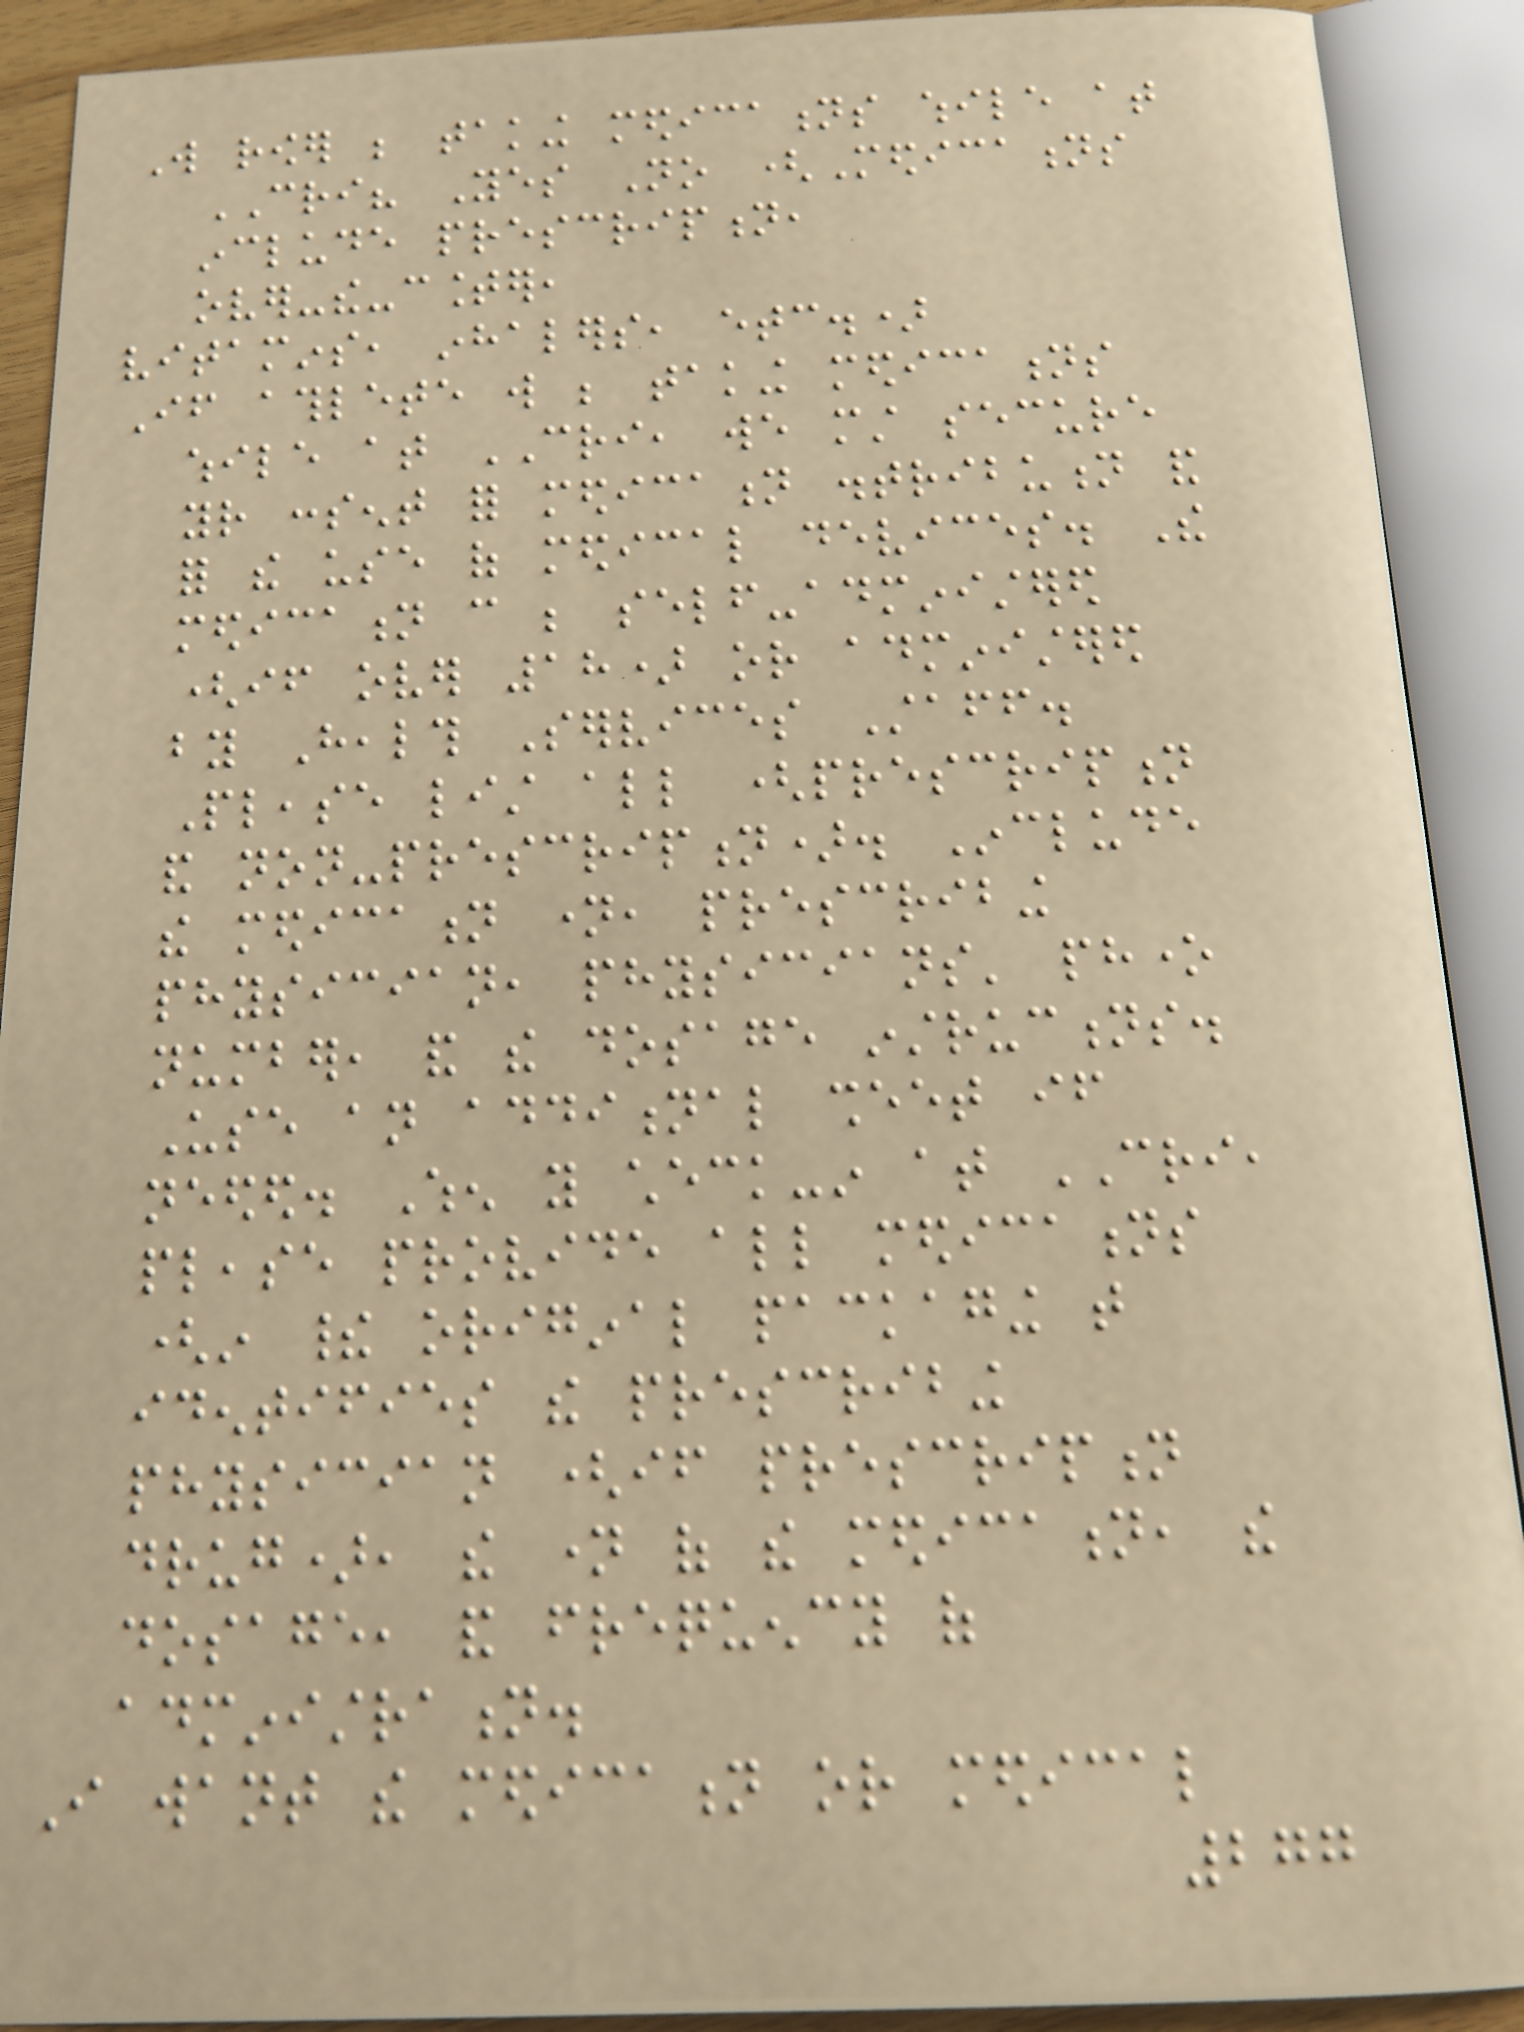Will rower be taking medications while at
CRI? Yes No (Medications
include prescription,
over-the-counter,
vitamins, inhalers, etc.)
If athlete will be taking medications
while at CRI, we must secure
your consent for medication distribution and
for the use of medical devices. The
medication can be self-administered
(if over 18) or administered
by Health Services Staff.
Please list all (prescription
and non-prescription). Include
the medication name, prescribing
physician, physicians' phone
number, and the dosage instructions.
Use an additional sheet if
needed. When you check-in at CRI,
please provide all medications
(in their original packaging that
identifies the prescribing
physician (if prescription
drug), the name of the medication, the
dosage, and frequency of
administration.
I want the medication or medical
277
